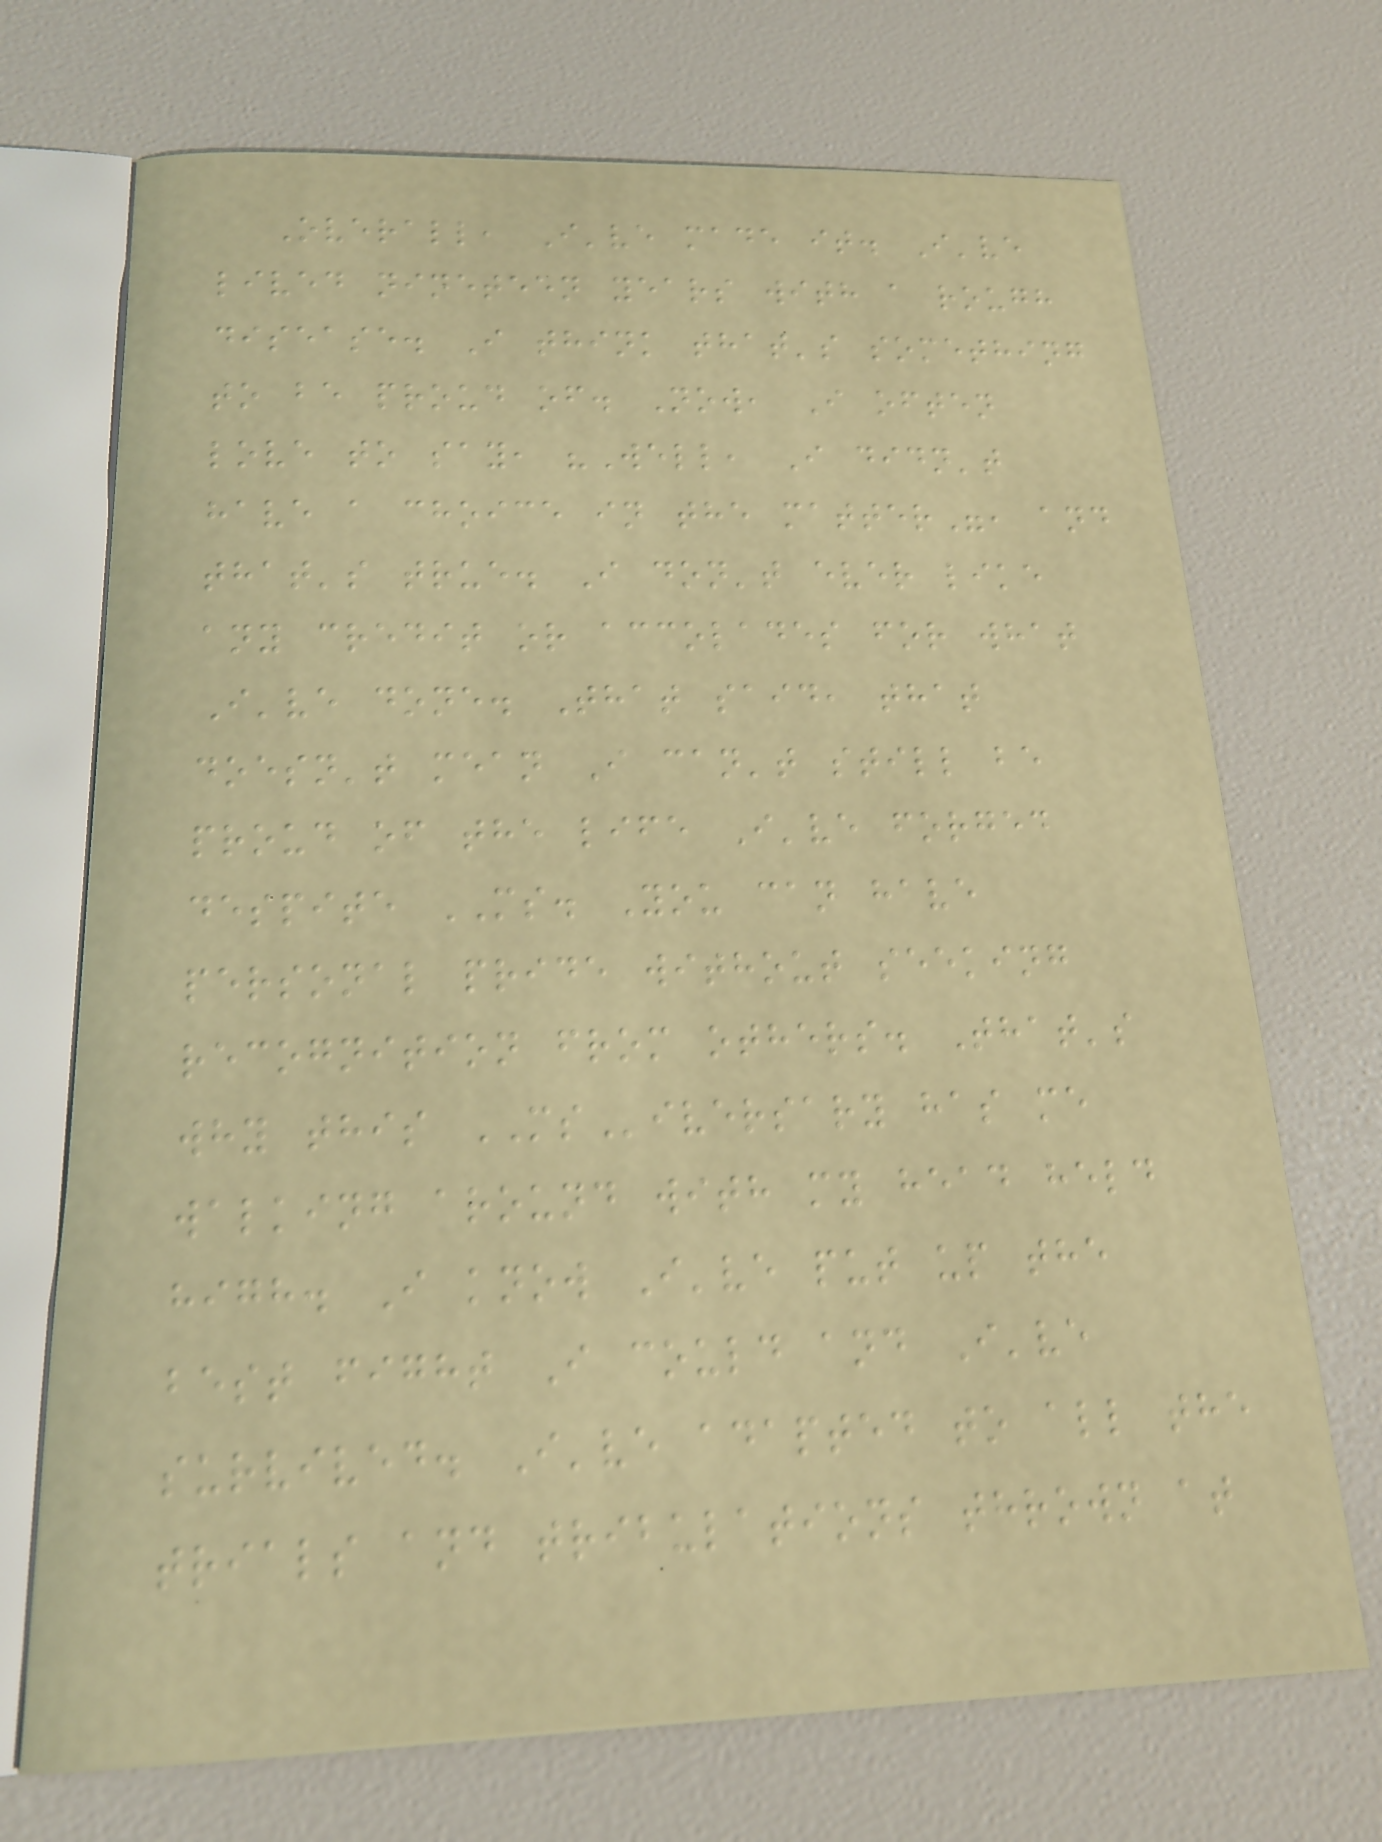Overall, I've made it. I've
lived nineteen years with a rough
disease. I think that's something
to be proud of. Now, I often
love to say, "Well, I didn't
have a choice in the matter", and
that's true. I don't ever like
any credit or accolades for what
I've done. That said, that
doesn't mean I can't still be
proud of the life I've forged
despite MS. You can have
personal pride without seeking
recognition from others. That's
why this MSiversary has me
walking around with my head held
high. I know I've put up the
best fight I could and I've
survived. I've adapted to all the
trials and tribulations thrown at
